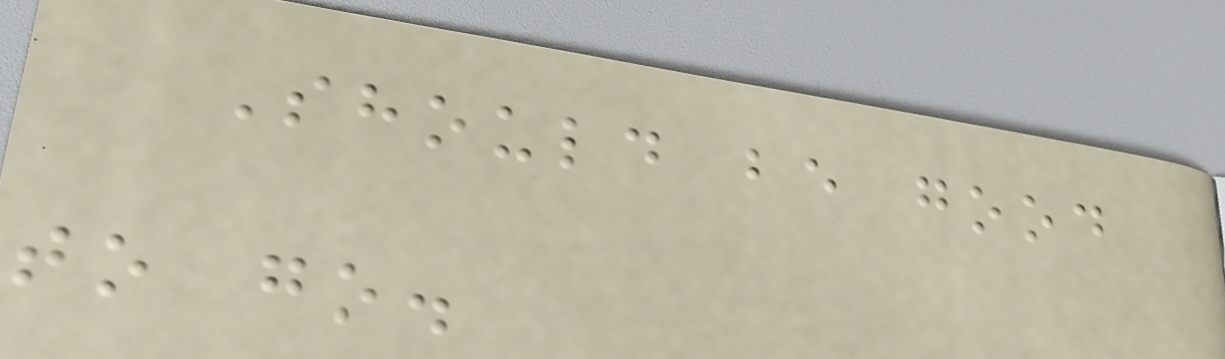Should be good
to go.
